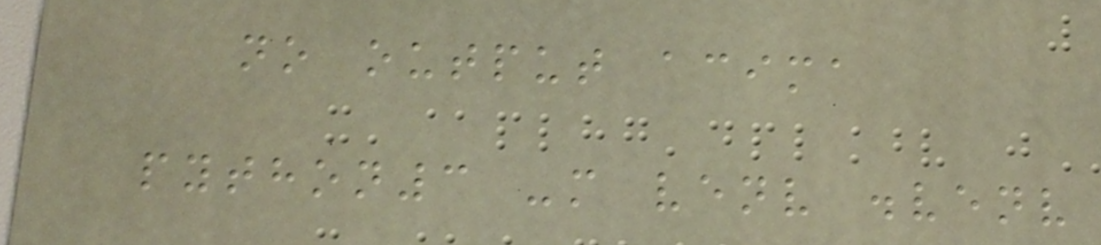no output acima
python3 -m venv .venv
